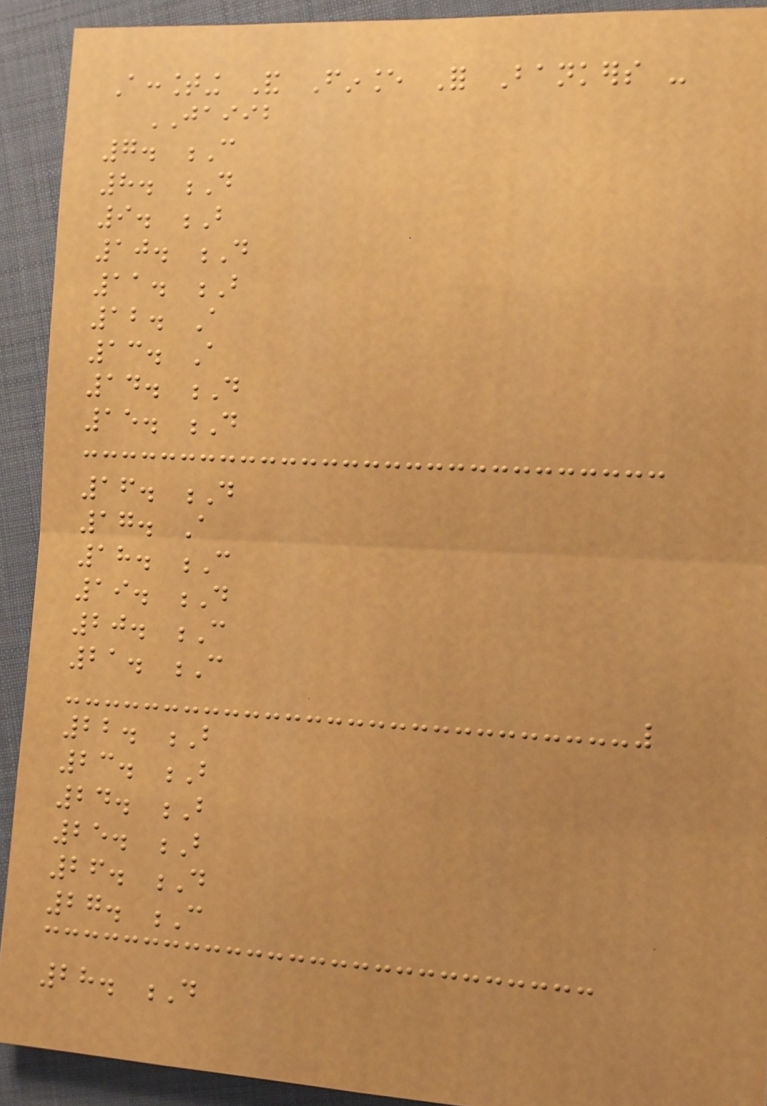Accounting And Finance For Bankers -
JAIIB
7. C
8. D
9. B
10. D
11. B
12. A
13. A
14. D
15. D
16. D
17. A
18. C
19. D
20. C
21. C
22. B
23. B
24. B
25. B
26. D
27. C
28. D
